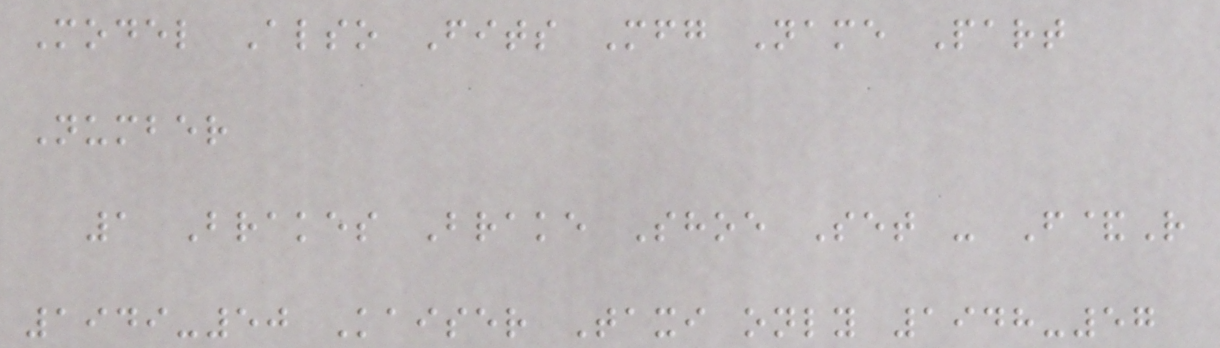Model Also Fits Mfg Name Part
Number
1 Brakes Brake Shoe Set - F&R
1949-50 Kaiser Taxi only 1948-57
